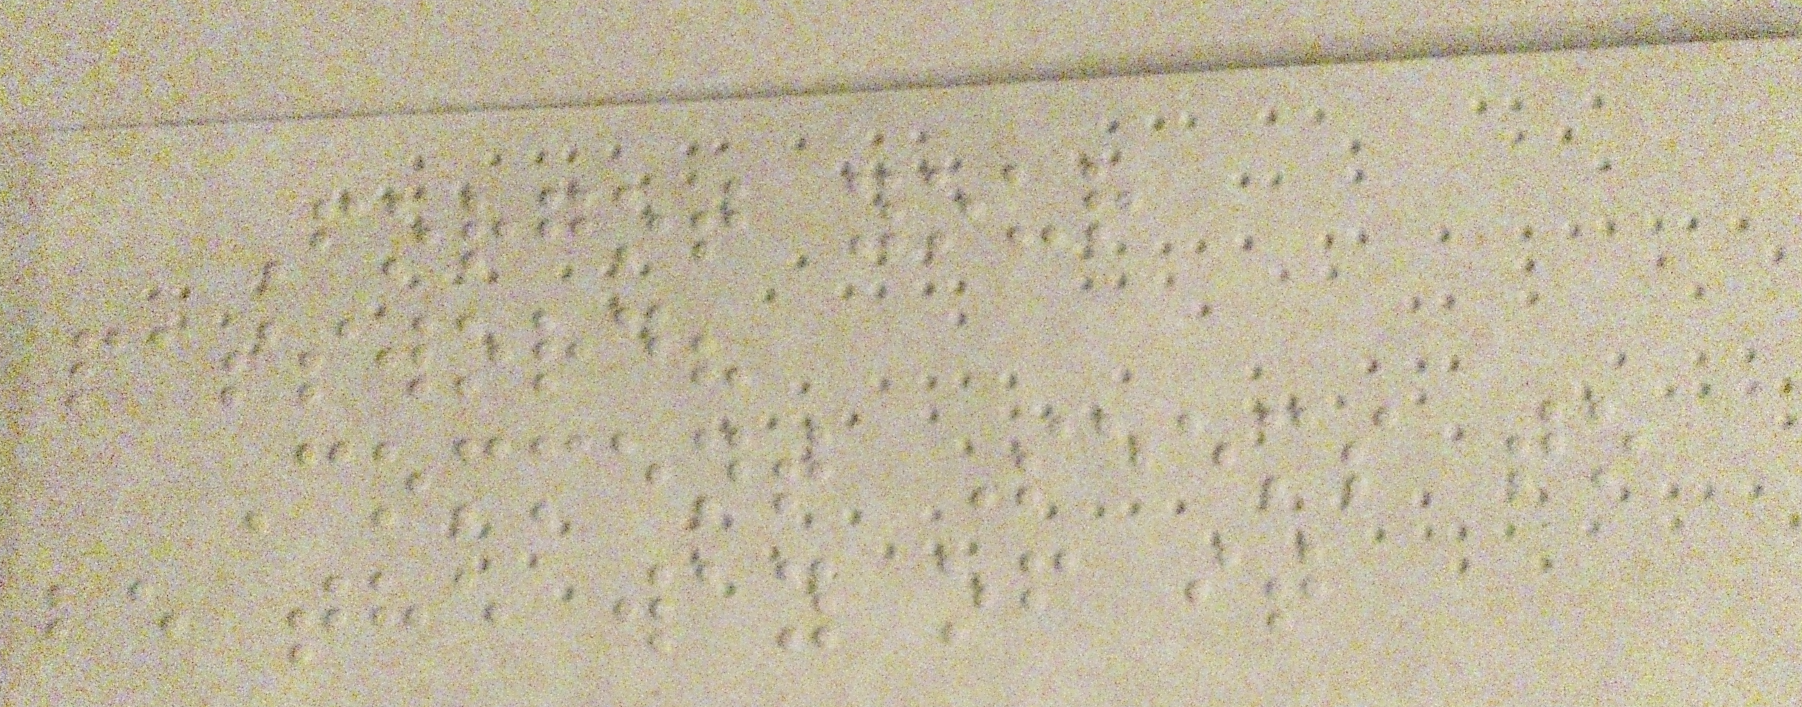Forgot your
password?
Comment Seems to
be the way of it
